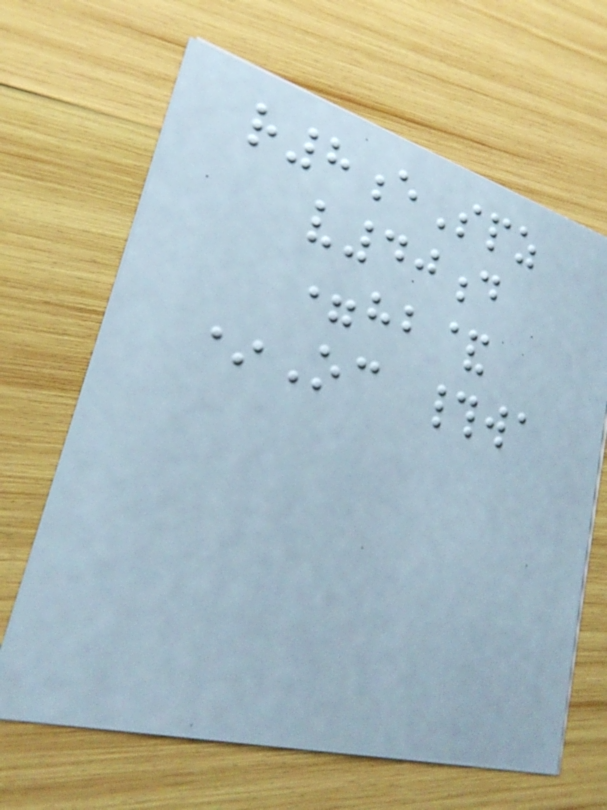r8eSpz
v40d
=hb&
*Oc #wa
